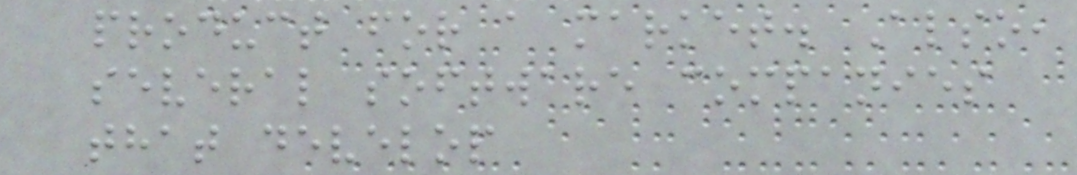product for a market. Also,
several software companies
that develop
